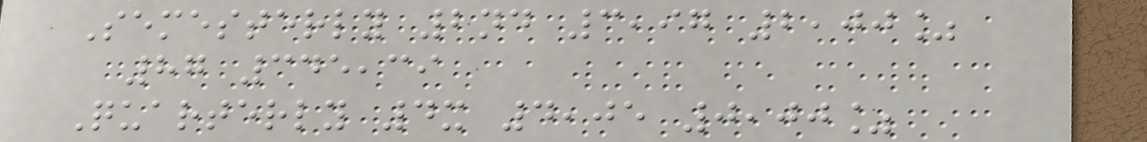Semesterly 2nd 3,97 2,00%
87 345,39
Quarterly 4x 4,05 0,00%
